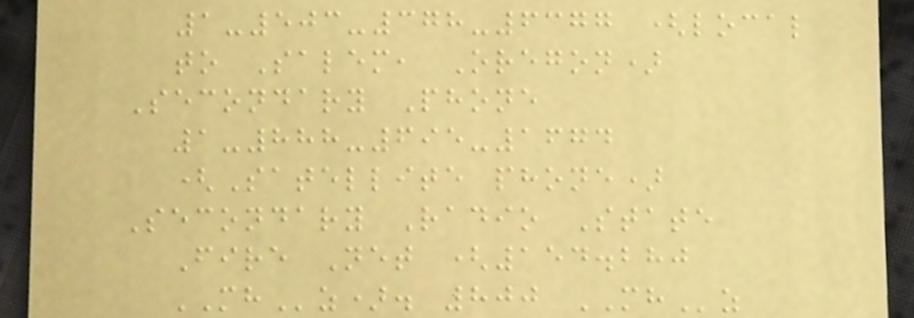1-503-378-6377 (local
to Salem, Oregon)
Secondary Phone
1-888-695-1674
(Satellite phone)
Secondary Radio State
Fire Net (154.280
MHz). 800 MHz
